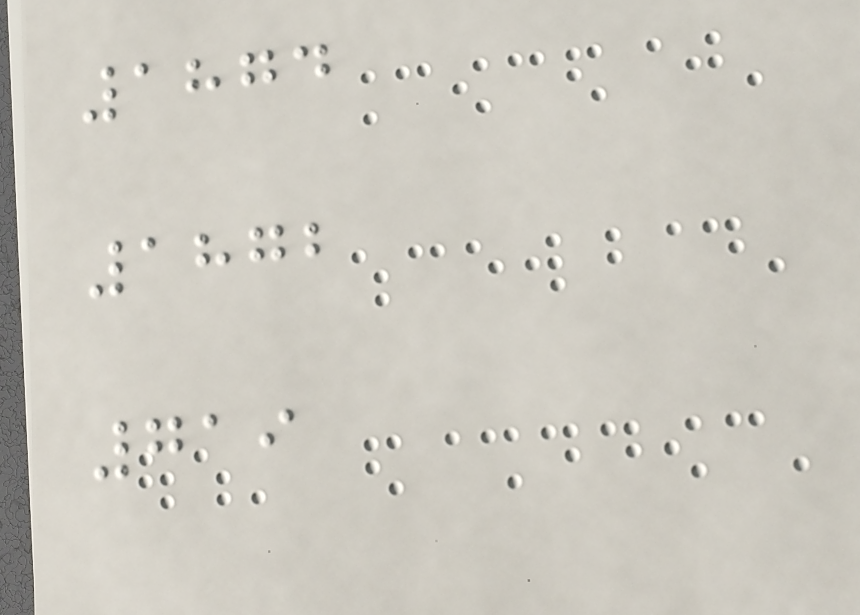1874
1872
719
